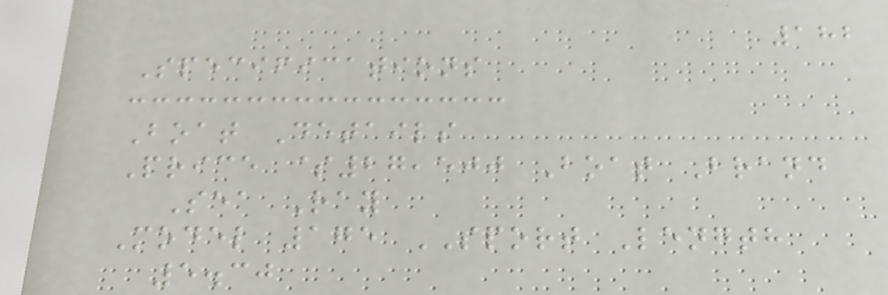182
Specifications
Boat Details
Price $27,500 Boat Brand
Sea Ray
Model 175 SPORT Length
5.30
